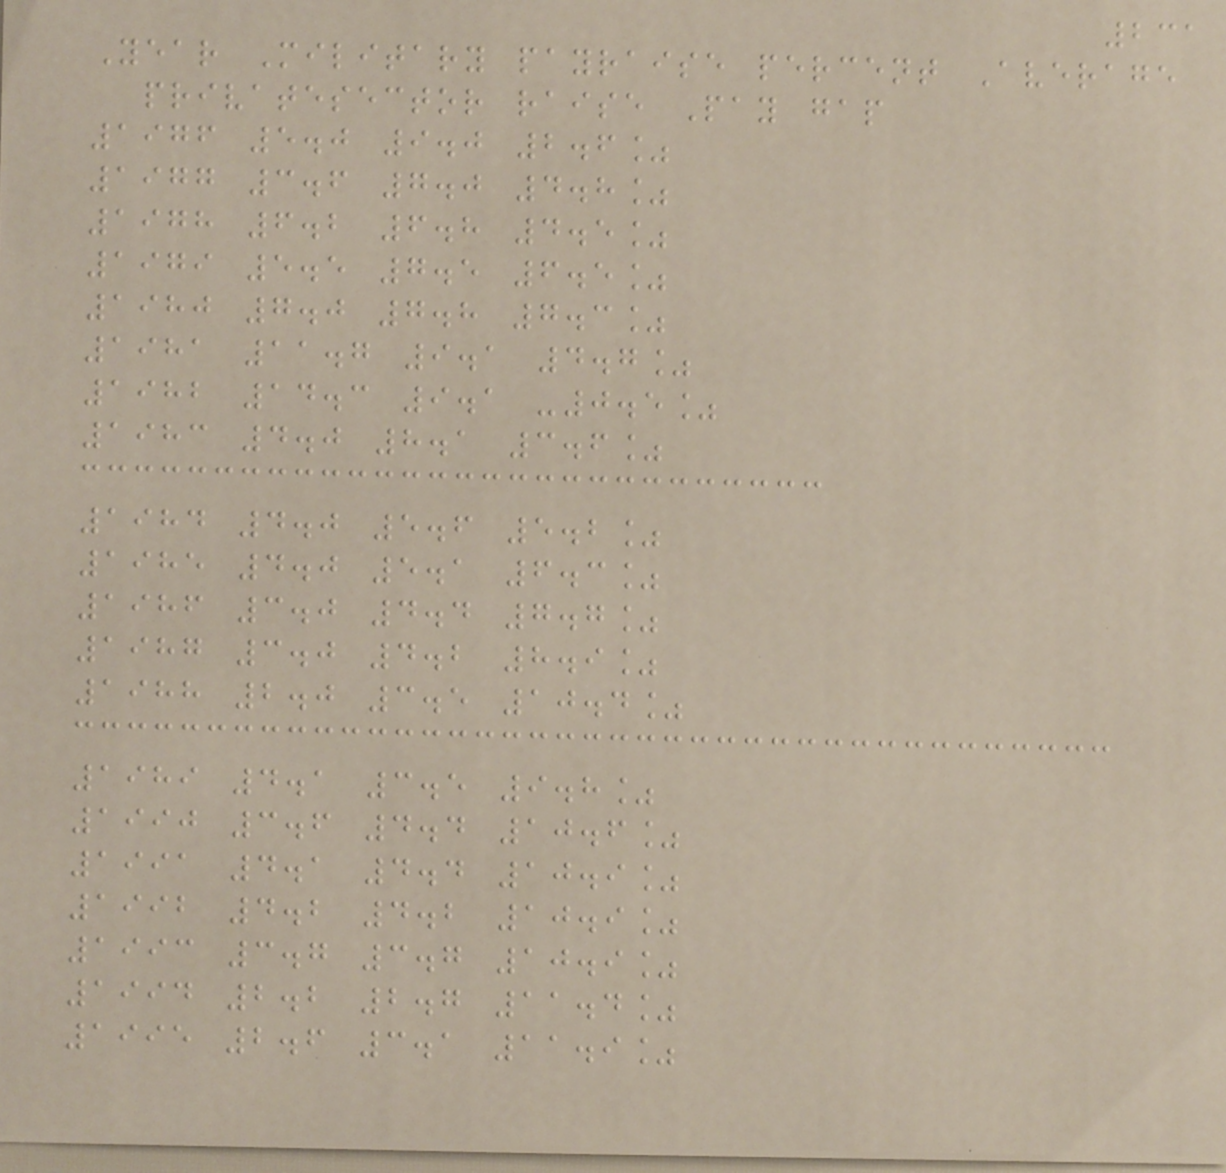231
Year Military payraise percent Average
privatesector raise Pay gap
1976 5.0 9.0 2.6%
1977 3.6 7.0 4.8%
1978 6.2 6.8 4.5%
1979 5.5 7.5 6.5%
1980 7.0 7.8 7.3%
1981 11.7 9.1 4.7%
1982 14.3 9.1 -0.5%
1983 4.0 8.1 3.6%
1984 4.0 5.6 5.2%
1985 4.0 5.1 6.3%
1986 3.0 4.4 7.7%
1987 3.0 4.2 8.9%
1988 2.0 3.5 10.4%
1989 4.1 3.5 9.8%
1990 3.6 4.4 10.6%
1991 4.1 4.4 10.9%
1992 4.2 4.2 10.9%
1993 3.7 3.7 10.9%
1994 2.2 2.7 11.4%
1995 2.6 3.1 11.9%
